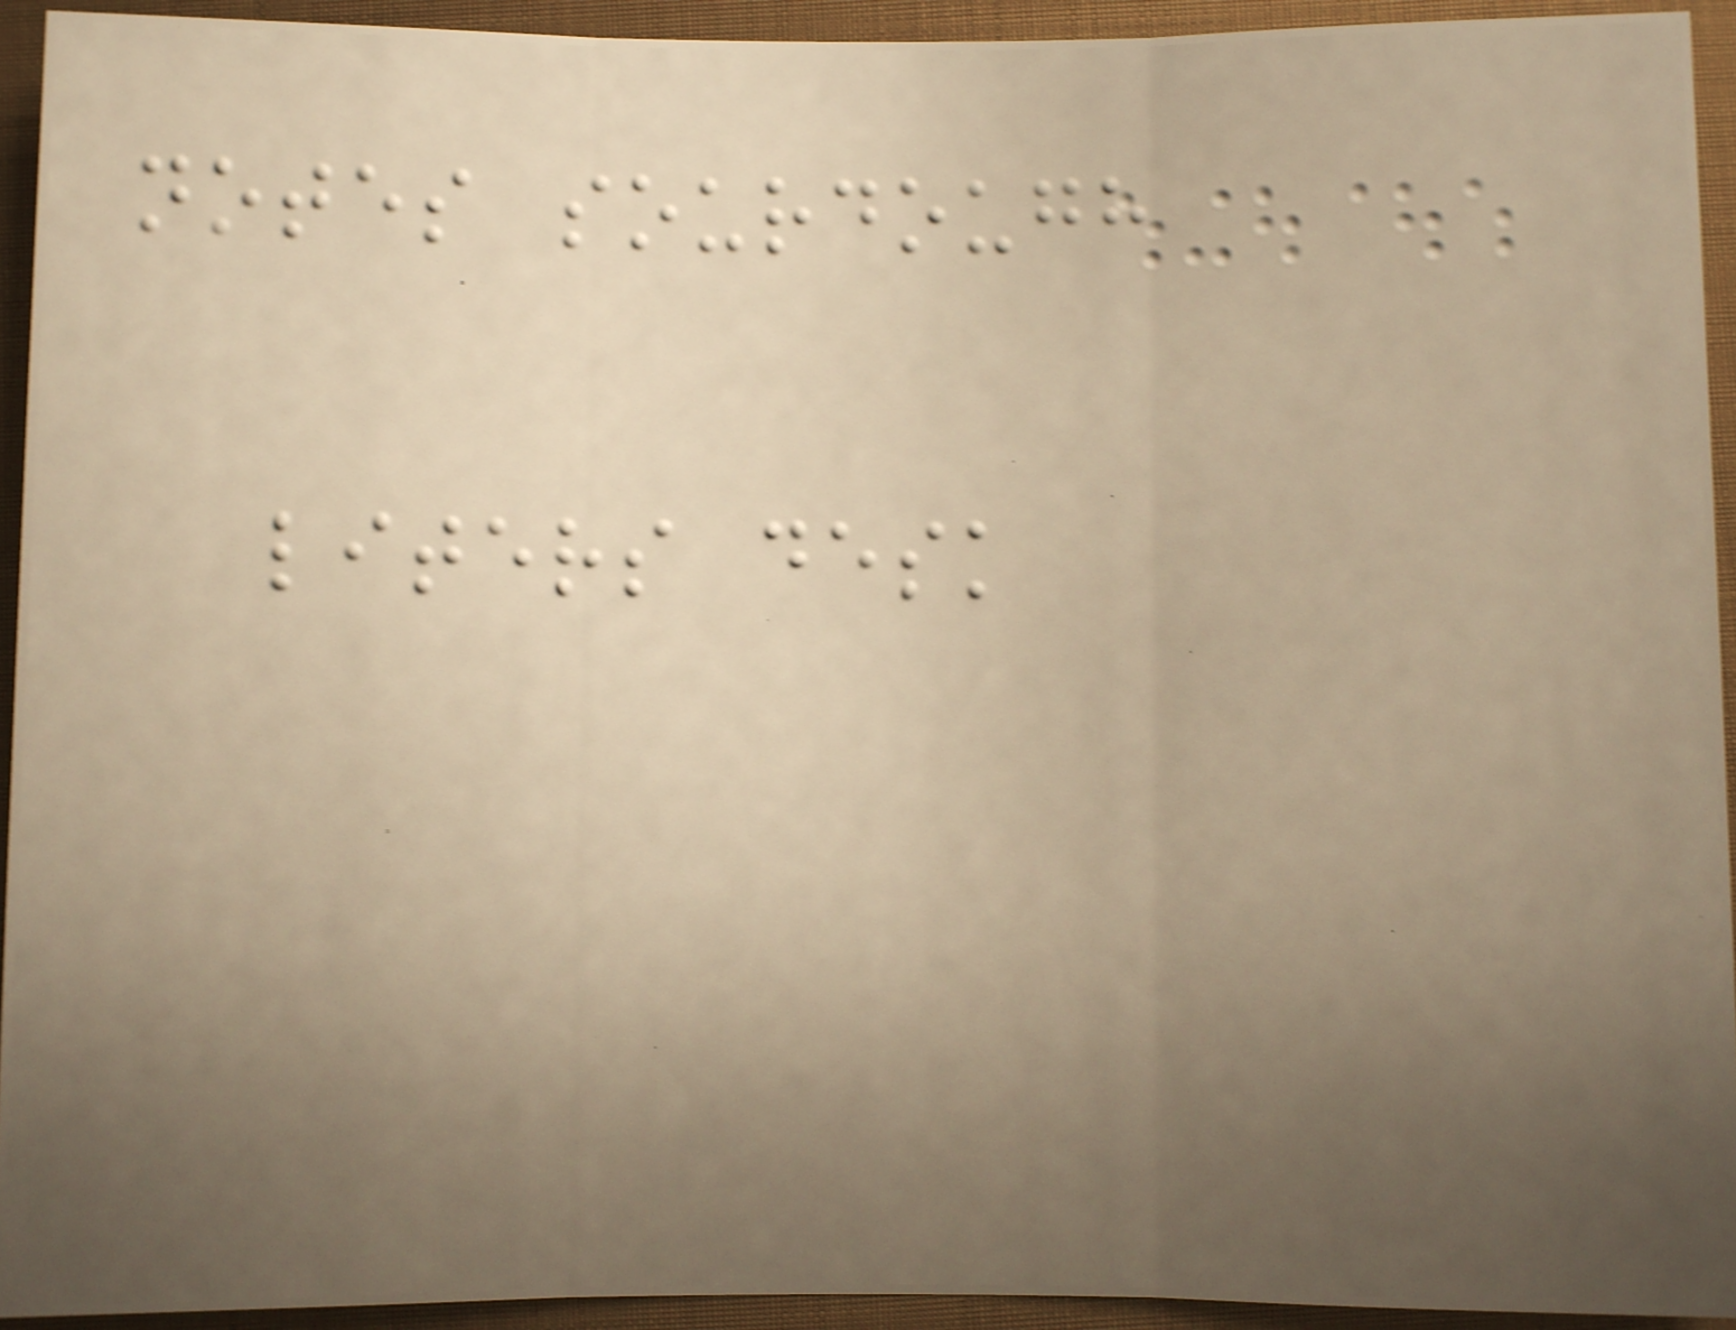notes sourdough
liters desk
